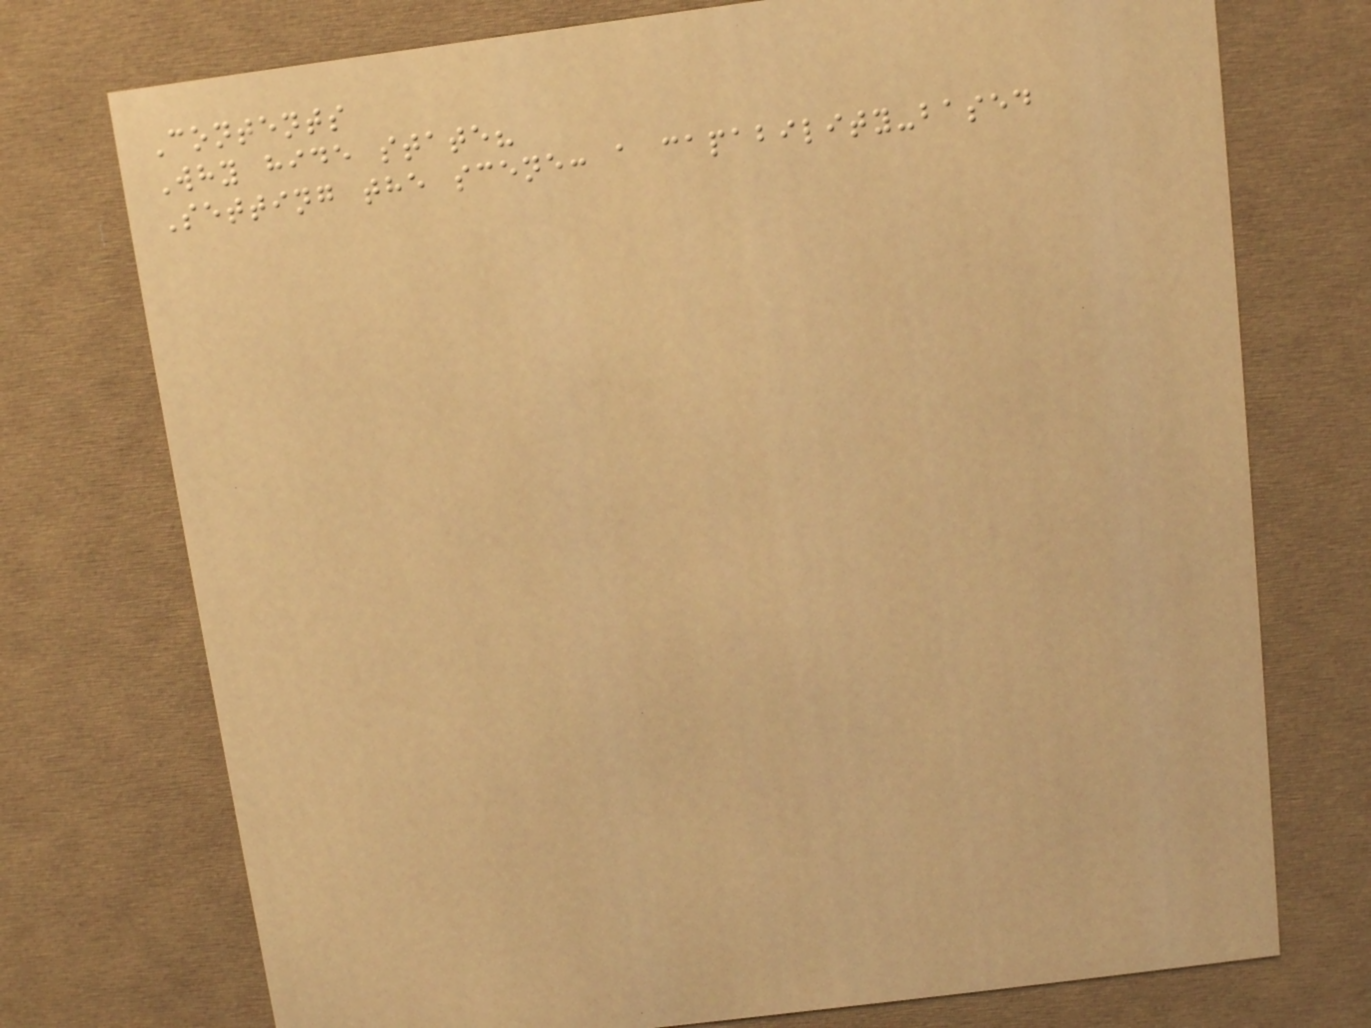Contents
Why hide state?
Setting the scene: a capability-based
